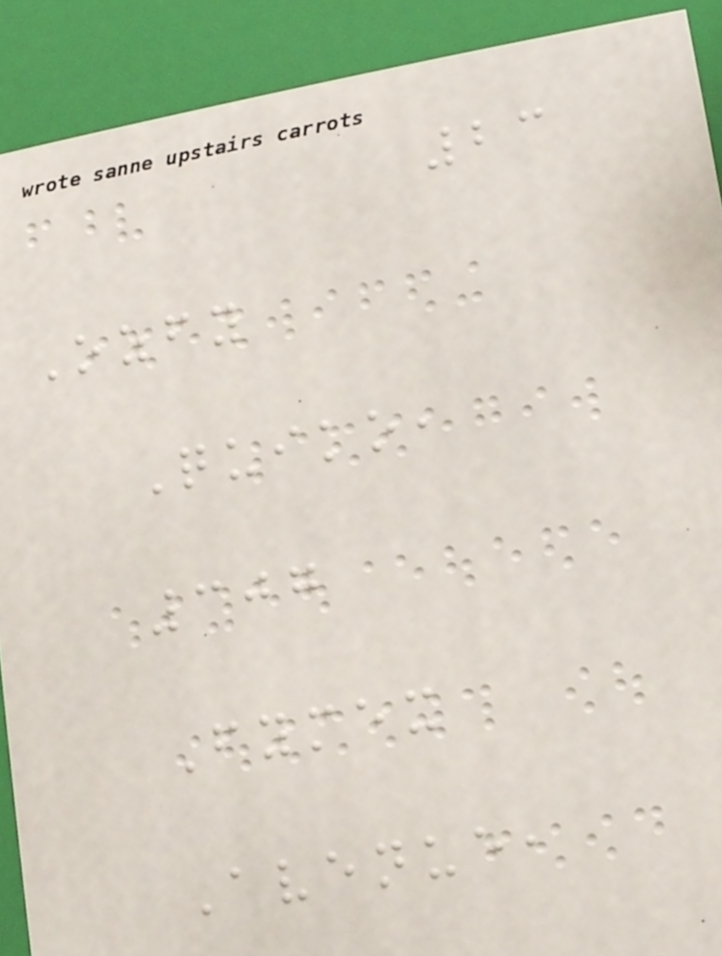23
Ozfy
Quiko,
307
Fymex
Avenue,
